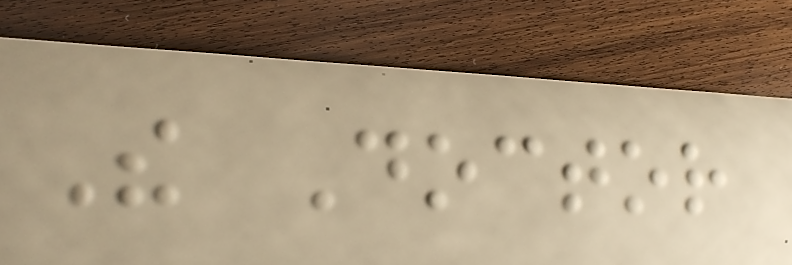The Doctor
